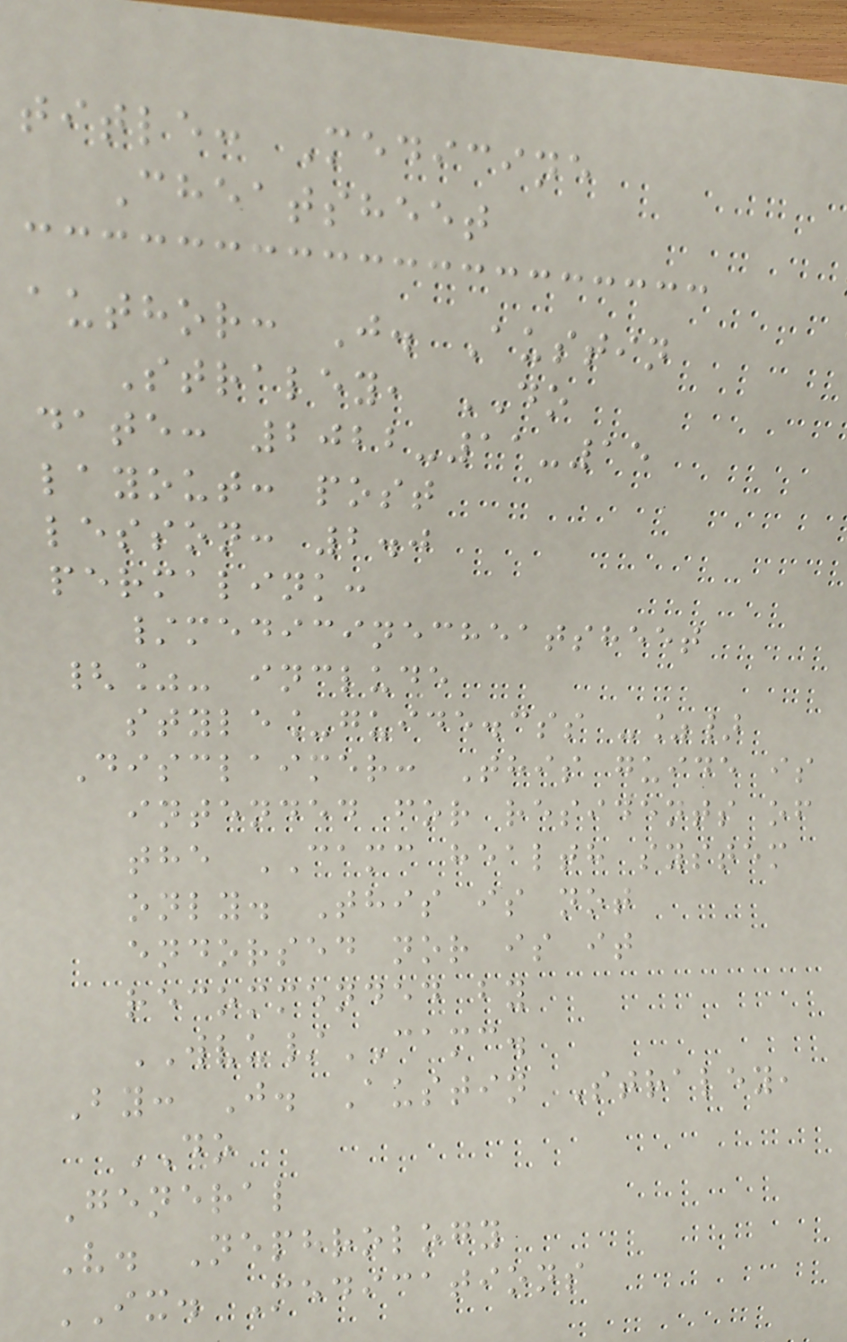title: Medicine
Cheatsheet
author: J. Austin
Straley, DO
date: 2022-11-15
layout: post
lesson: 2.0
permalink:
/medicinecheatsheet
{%- include
style_guide.css -%}
Disclaimer: This guide is
intended for residents of
the CAMC health system
only. This is not
endorsed nor is it
recommended by
WVU/CAMC.
By: J. Austin Straley,
DO
General
V. Nephrology
IX. Medications
